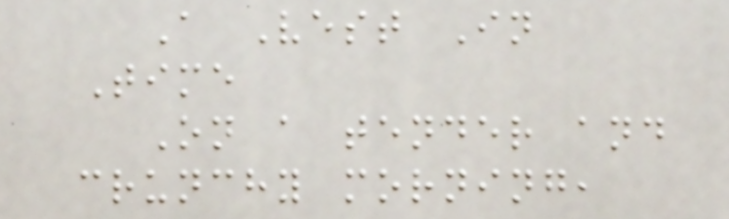A Vest In
Time
On a tender and
crunchy morning,
